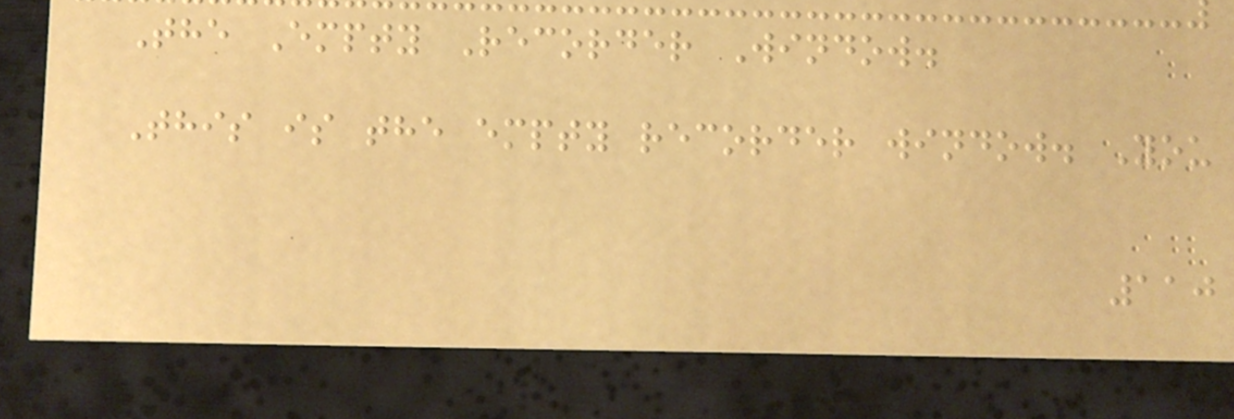The Empty Recorder Window.
This is the empty recorder window. You
110
